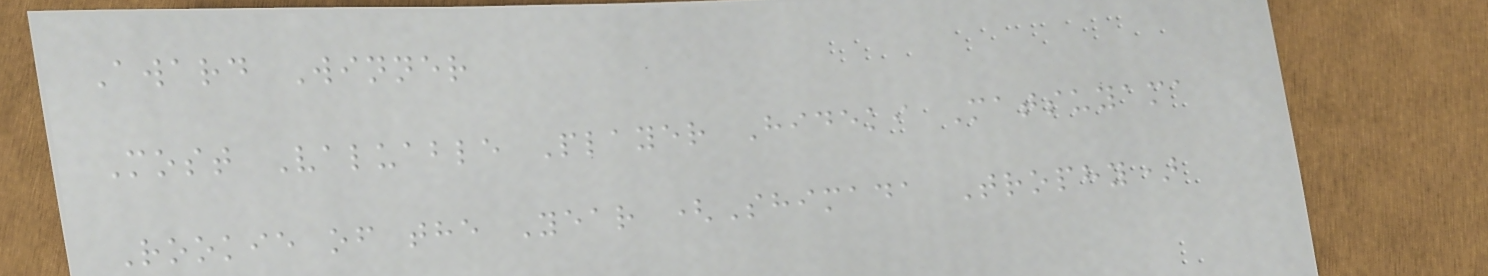Award Winner
Most Valuable Player Hideki Matsuyama
Rookie of the Year (Shimada Trophy)
